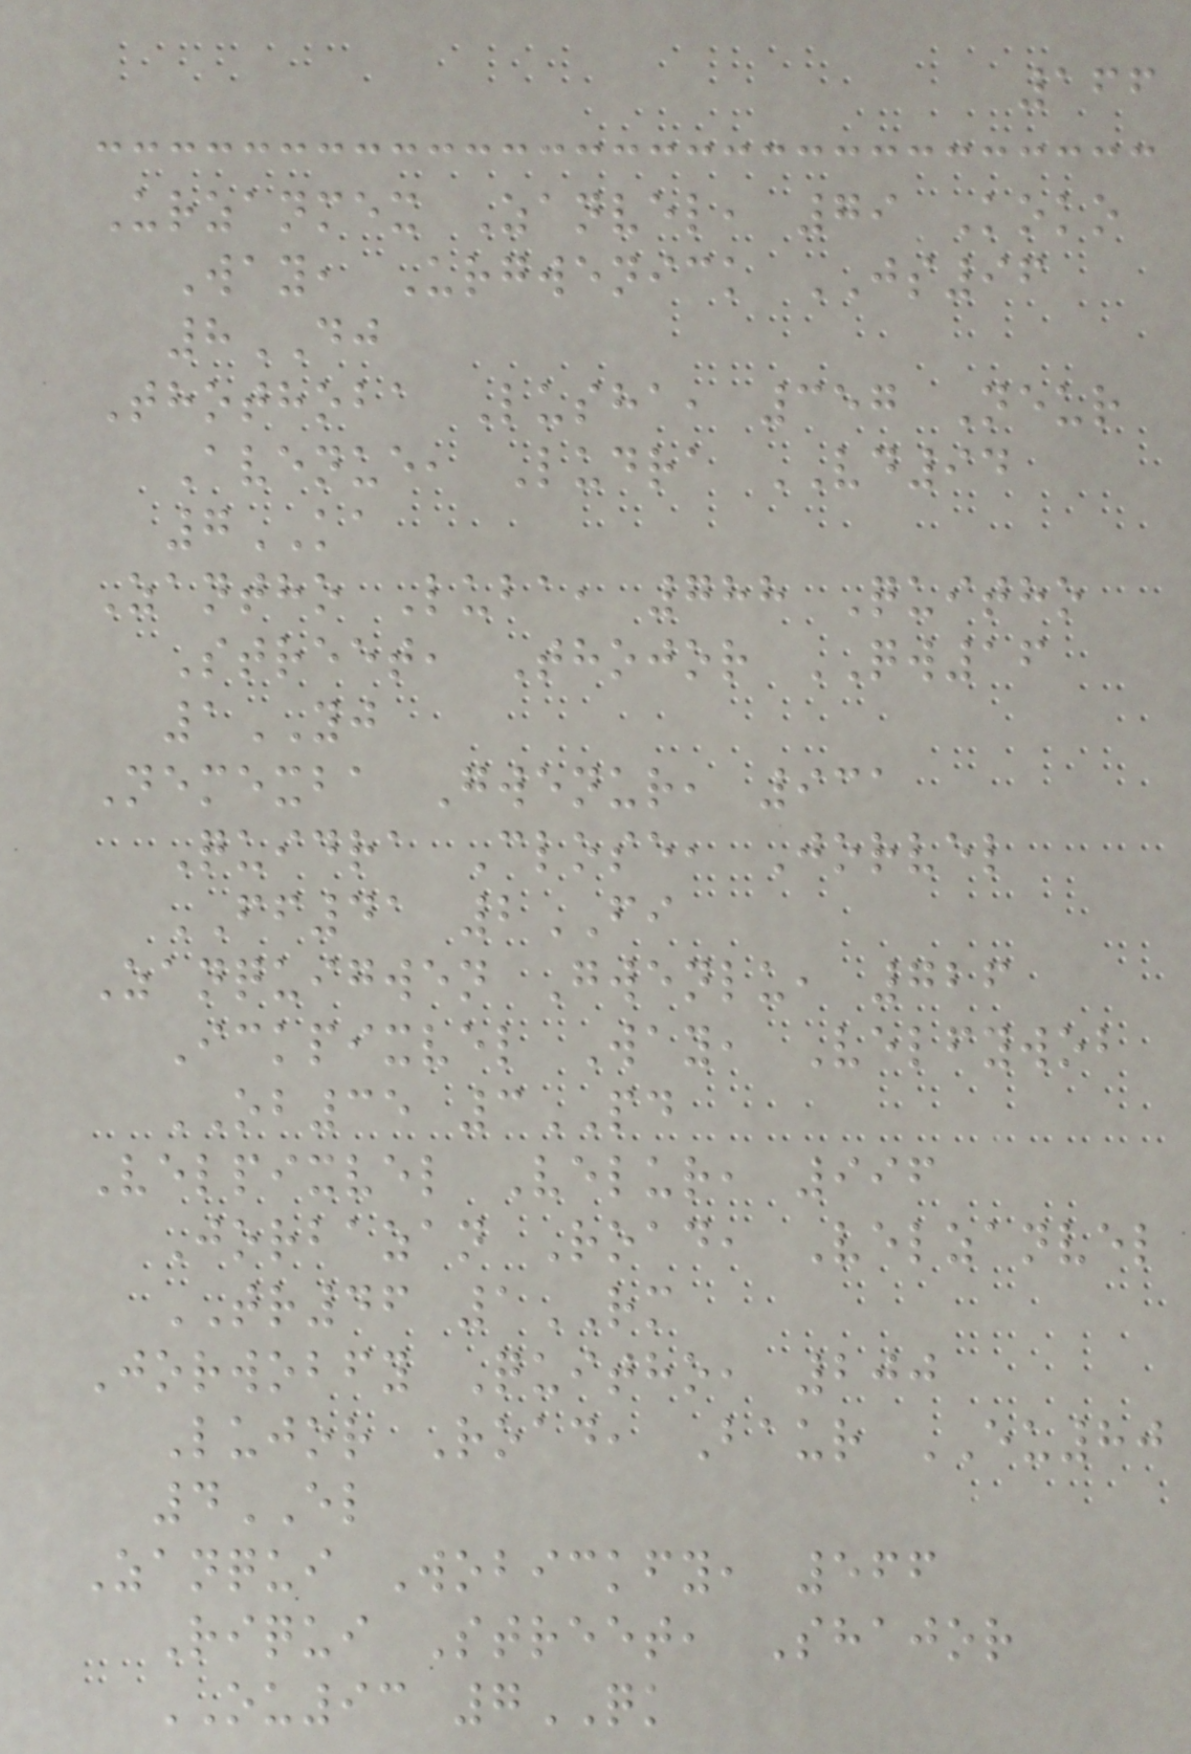166
Urzanmex Zanvel, 79 Koko
Way, Urgwenick JS96
8DJ
Thothoba Lusha, 357 Neur
Avenue, Ludra VD94
7KA
Zantho Luba, 788 Quitho
Street, Thojor QW16
1YJ
Nemexba Gwenur, 931
Quidra Close, Jorvel
FF41 2FI
Zanquigwen Gwenlu, 726
Ickpixvel Way, Velfywob
OB35 3PD
Velpixvel Velur, 996
Jorbazan Road, Velzanvel
TR46 1RM
Jorwobfy Quitho, 200
Lujor Road, Baur EU80
4EL
Zanqui Wobickfy, 566
Riqui Street, Shajor
OU93 7QK
